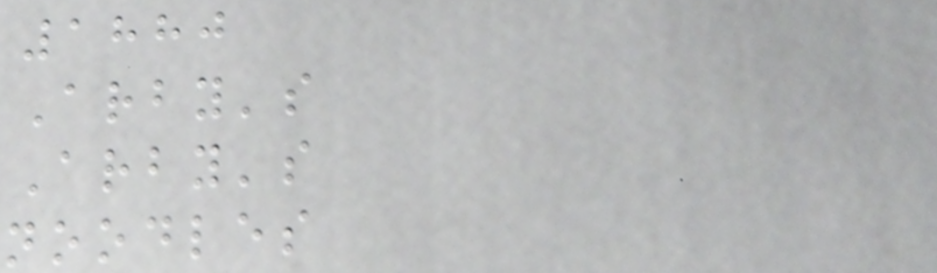1880
Arby's
Arby's
noodles
